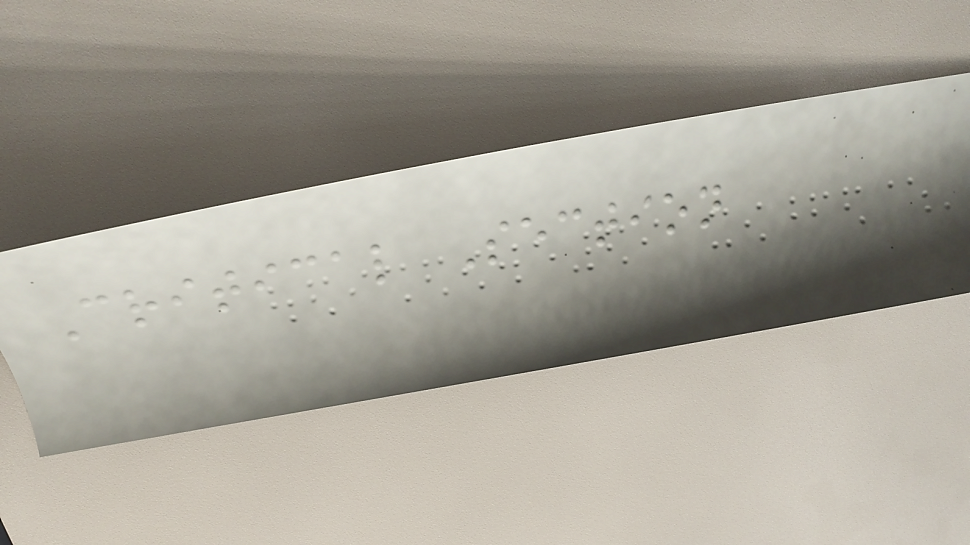Critical Section
